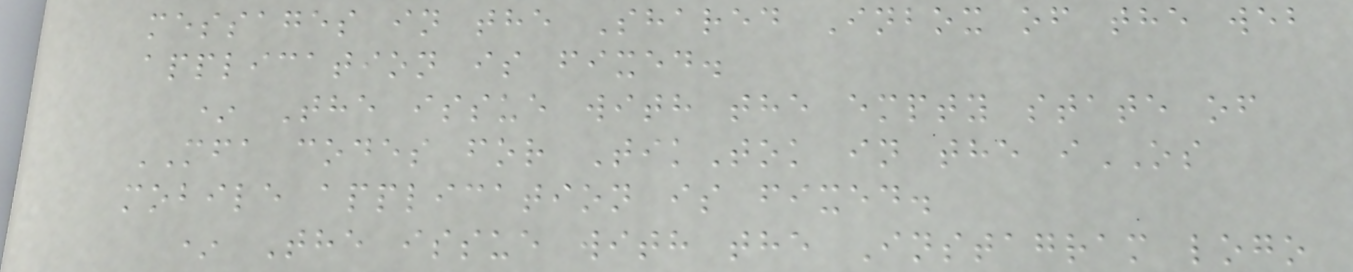messages in the Shared Inbox of the web
application is fixed.
* The issue with the empty state of
MFA codes for TikTok in the iOS
mobile application is fixed.
* The issue with the Instagram logo
